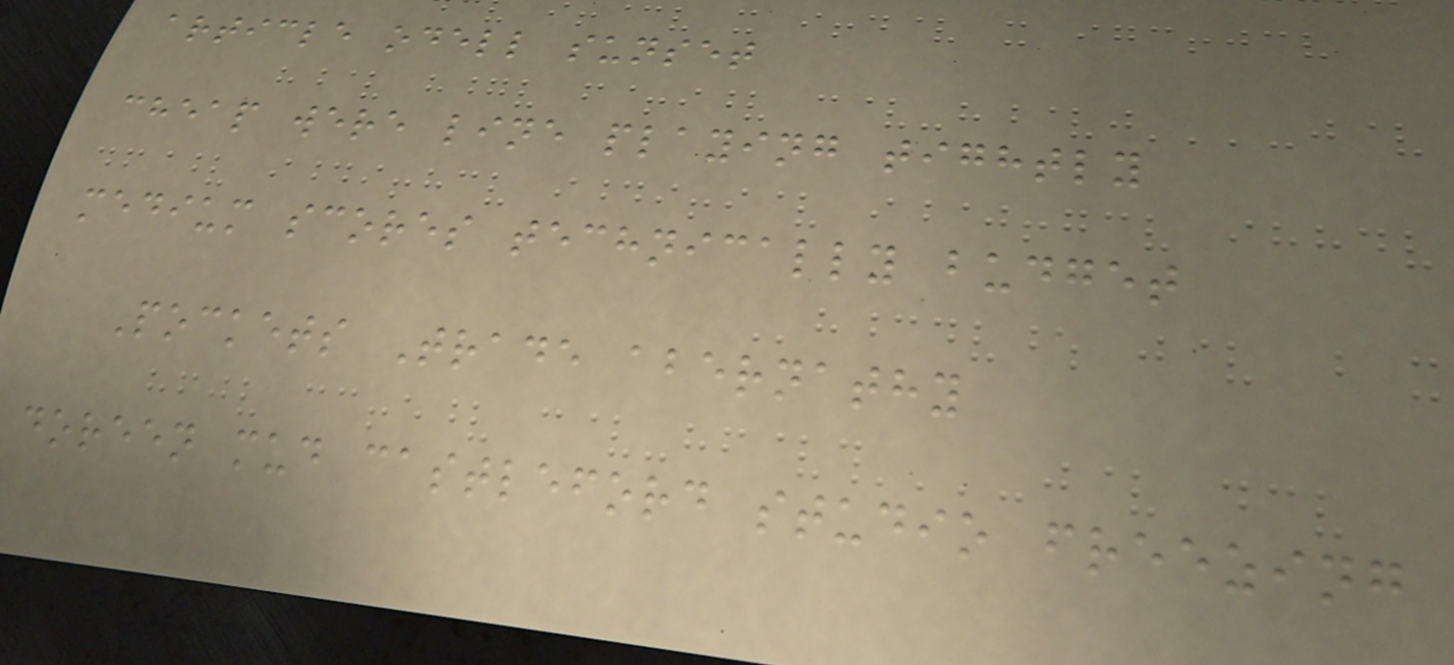article odell sunset
cheap were line playing tightly
medium scores technically budget
Pockets Trade abernathy
doreen mud castleford studio freezing
